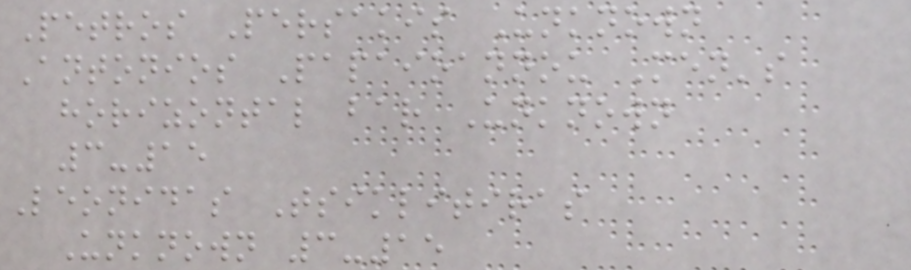Petros Persakis Unknown
Antonios Papaioannou Men's
horizontal bar Unknown
3-15
Leonidas Tsiklitiras
Unknown 3-15
